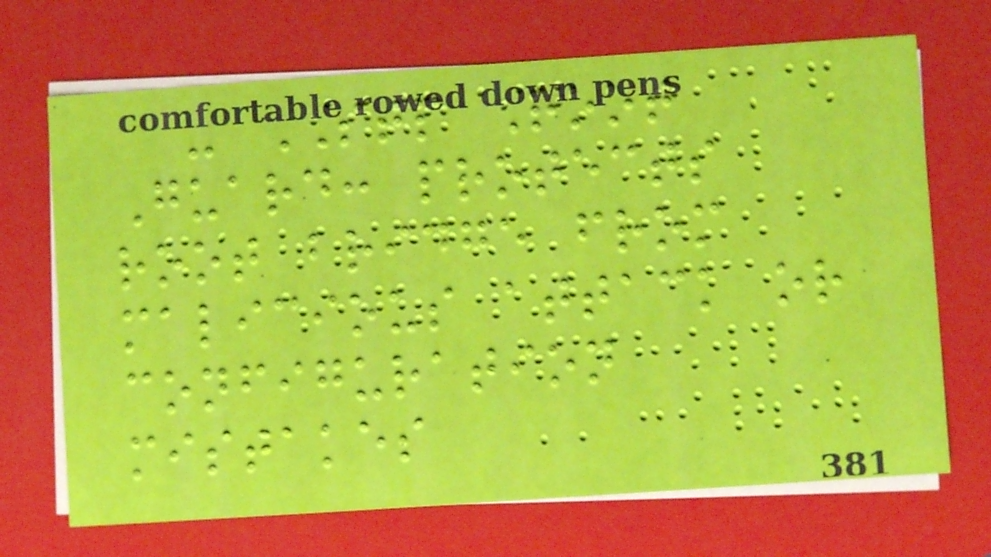- STP Root
Guard: protects
root bridge from
malicious attack or
configuration
mistakes
